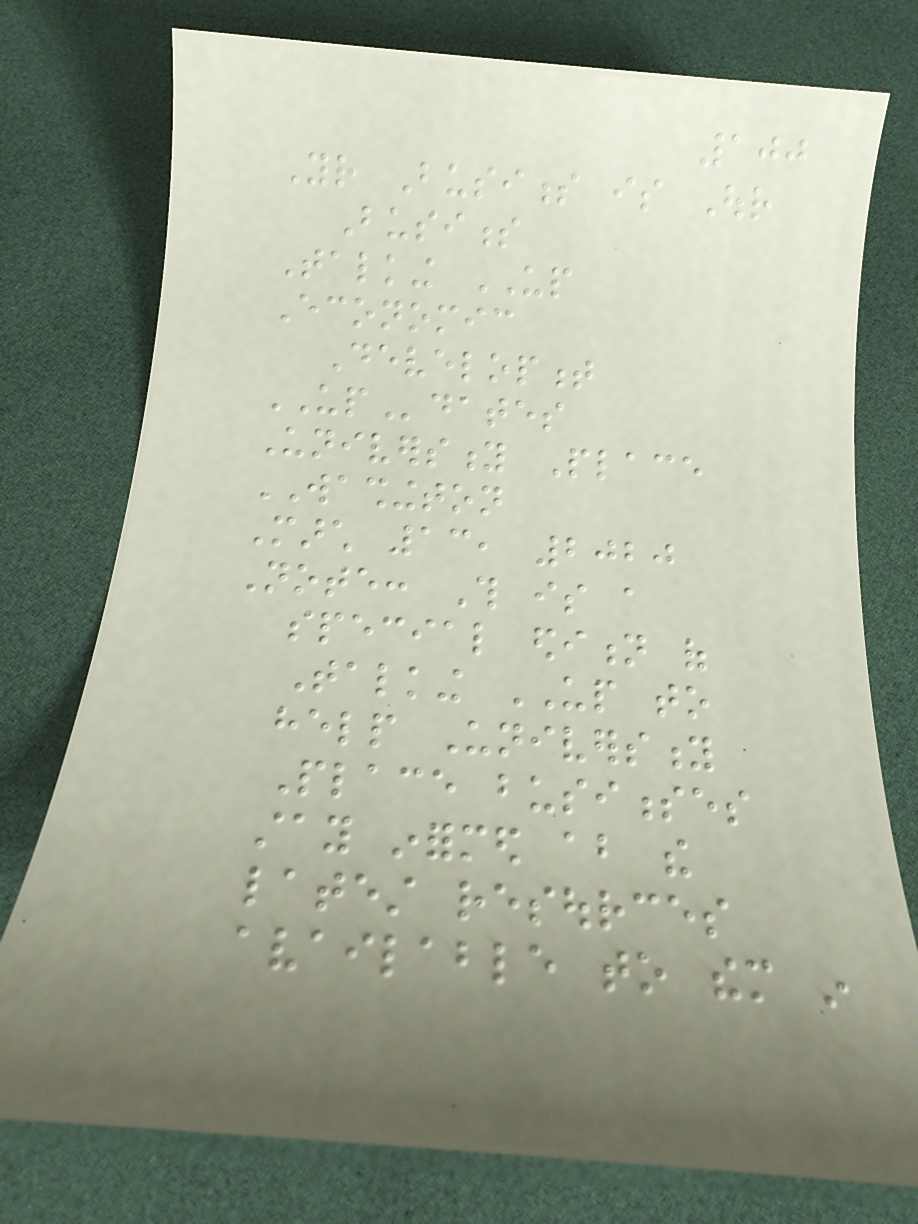100
Your Business is Our
Business
Talking UP
Economic
Development
UPdates
University Place
WASHINGTON
March 13, 2020
Note: This is a
special edition of
Talking UP to
help University
Place businesses
stay informed about the
latest resources
available to them in
